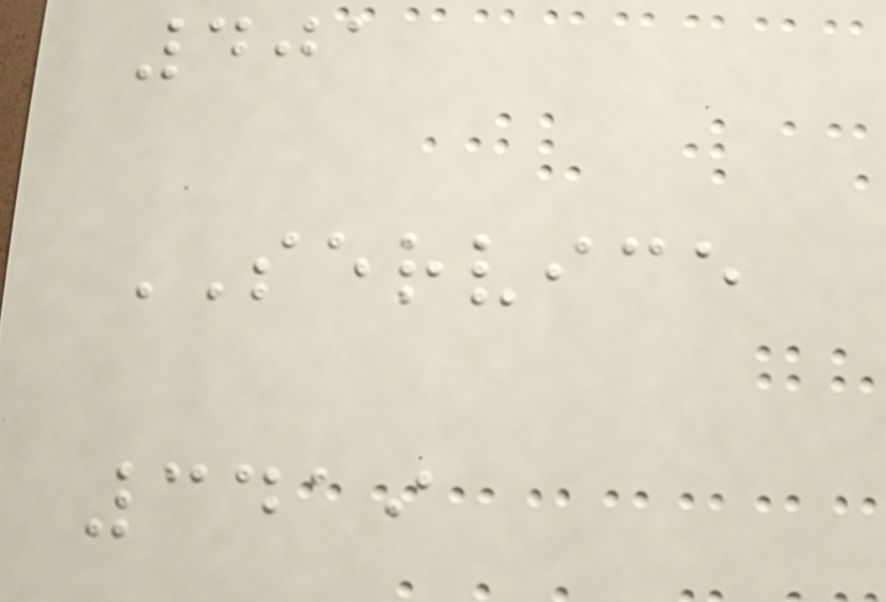401
SERVICE
3419
